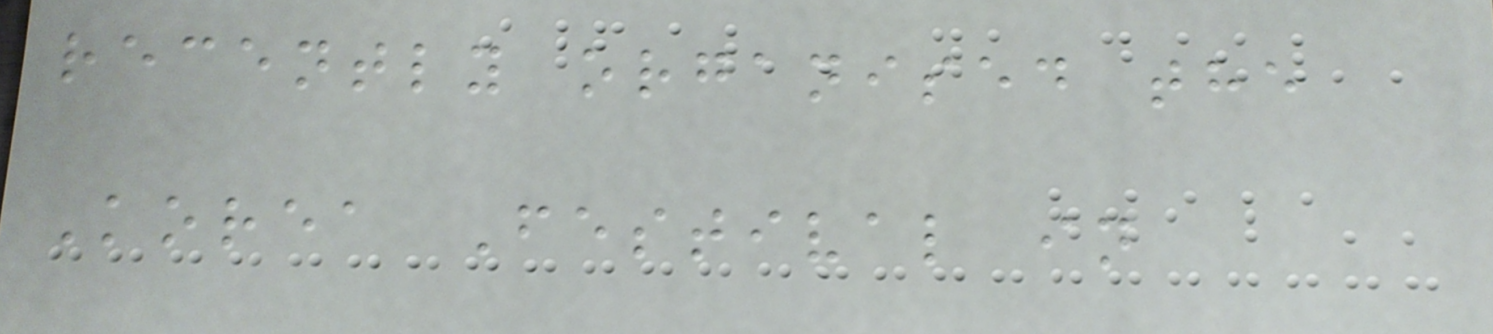recently organised the
Korea Festival in
